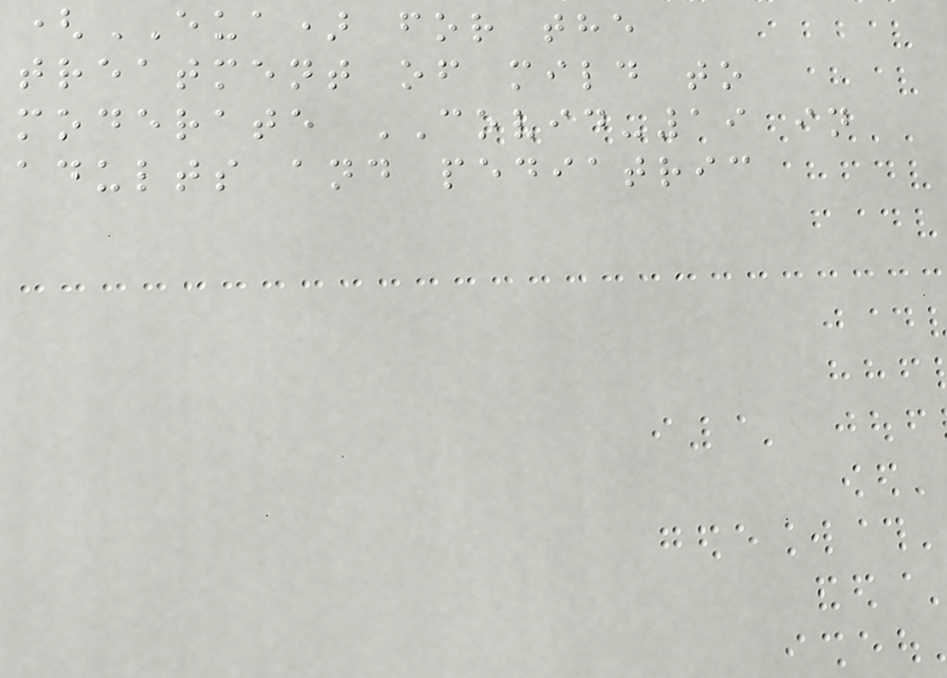(EUA) for the
treatment of mild to
moderate COVID-19 in
adults and pediatric
